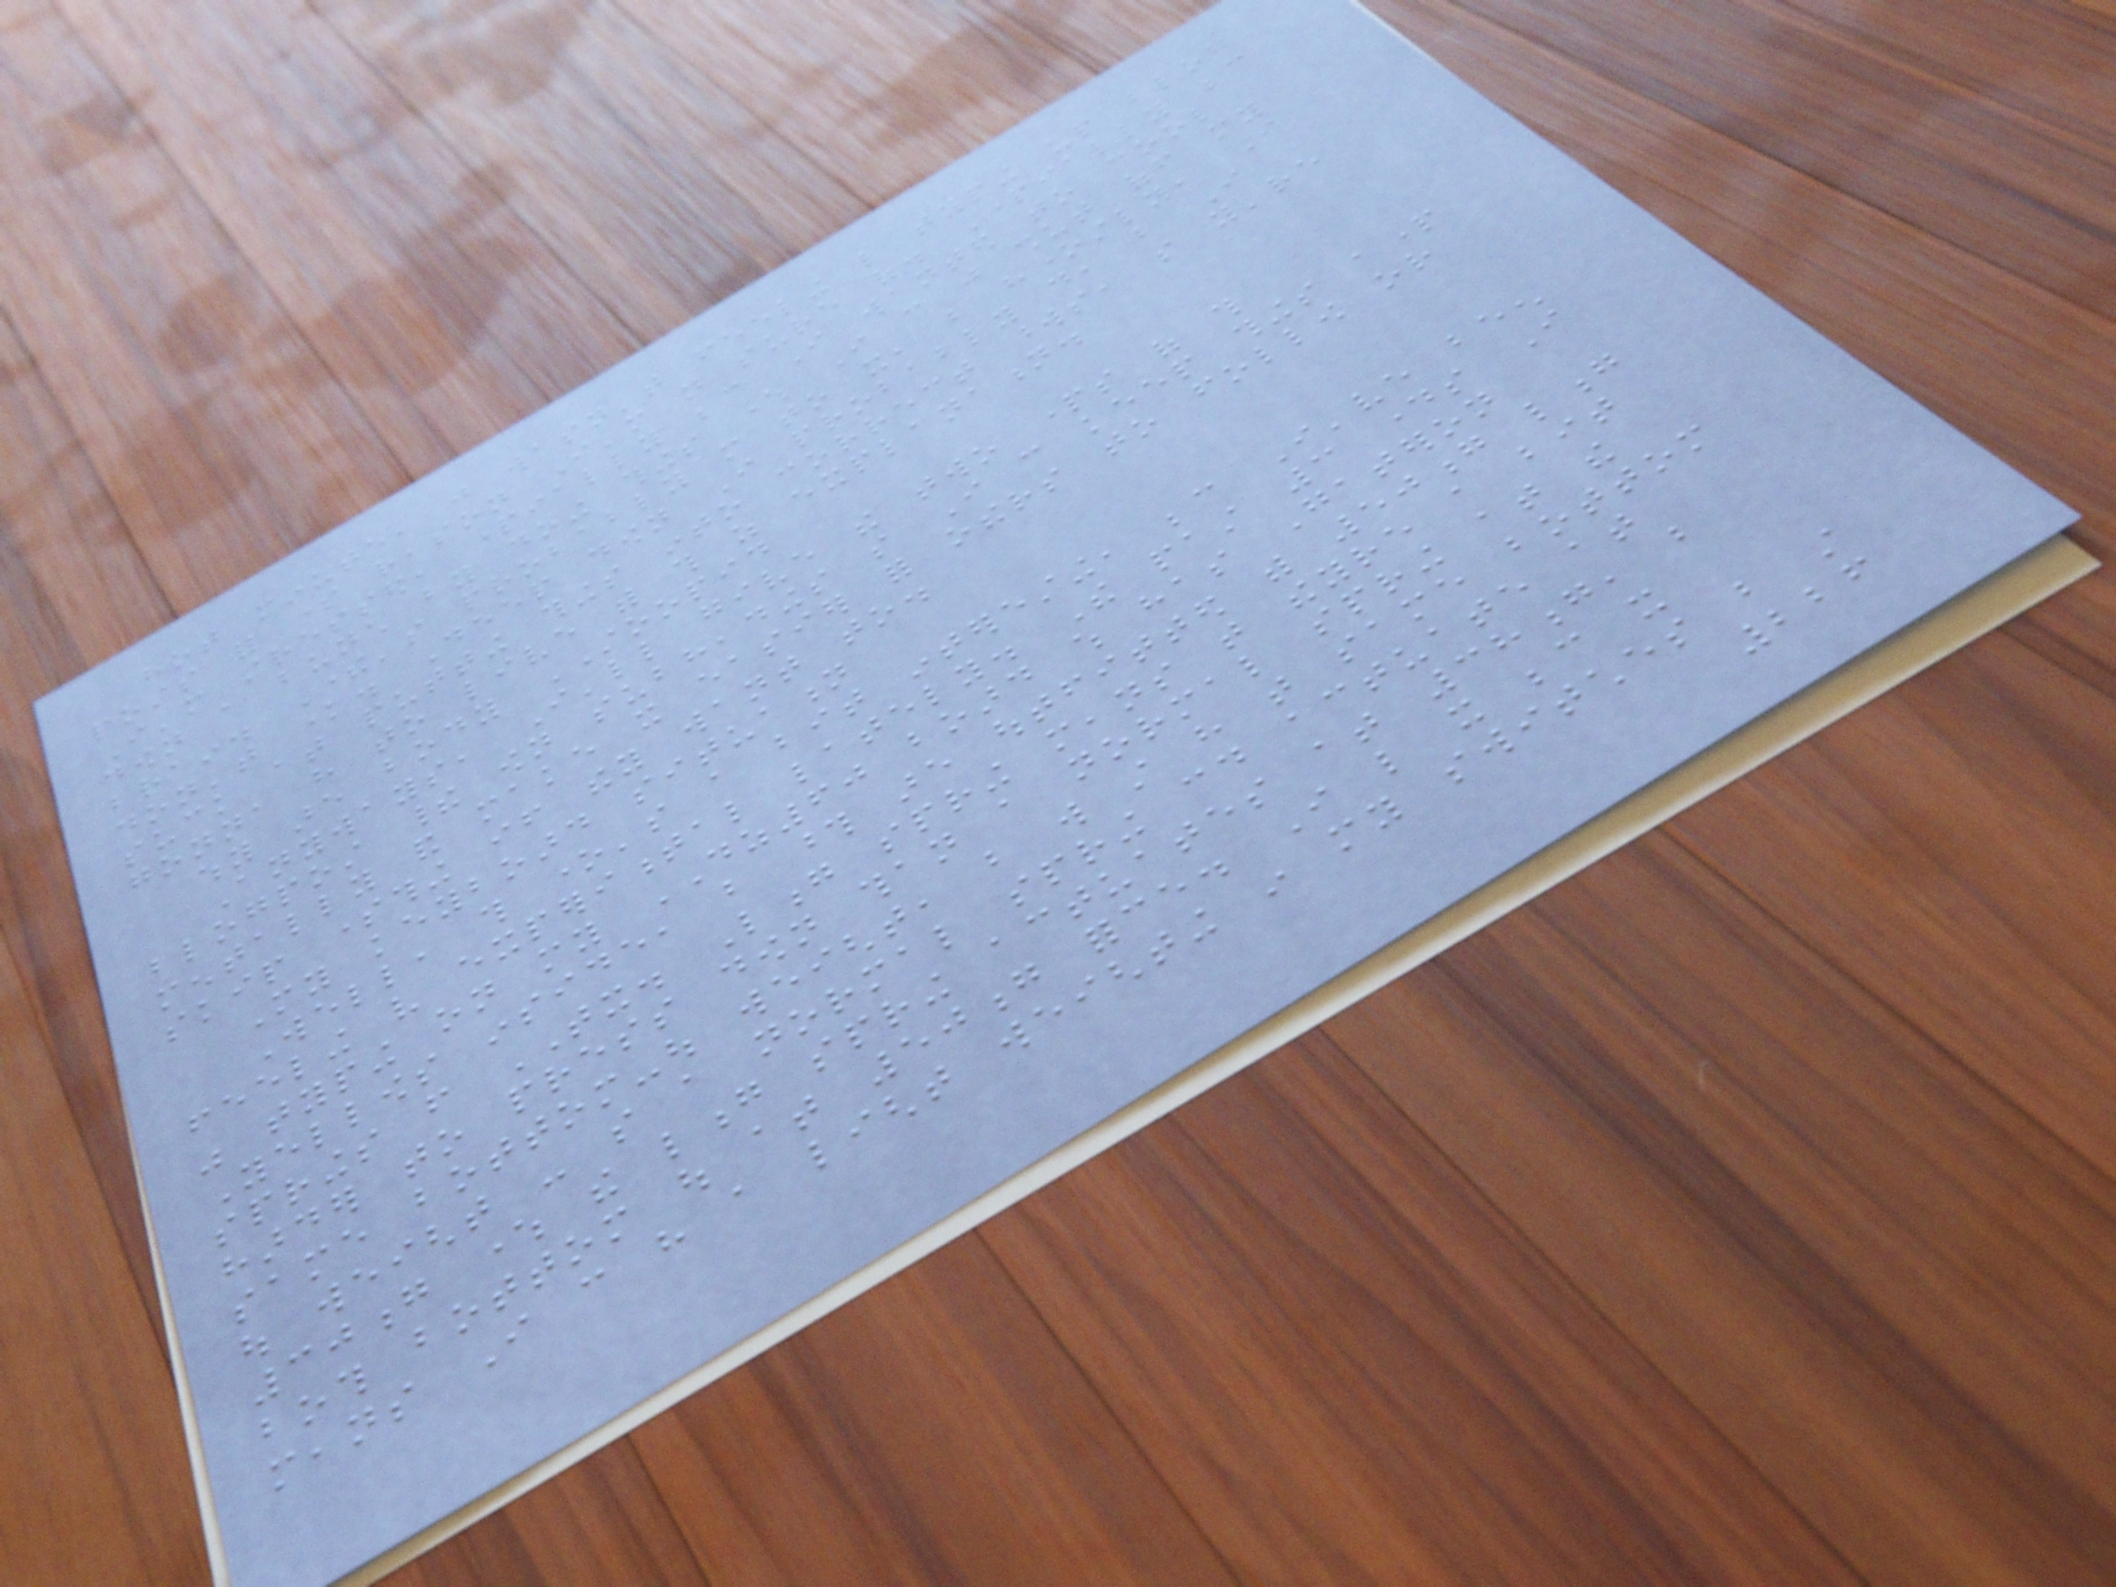hot minute, just wasn't feeling like typing up blog
posts for some reason I'm not sure of. Partially because
I'm stressed, partially because I wanted to cool
down a bunch by doing things where I can just shut off my
brain. There's probably more to it, but honestly, I
don't know. Deep down I probably do, but I
suck at putting things into correct words, so you're
gonna have to live with this as explanation.
why are body STOOPID
Anyways, I'll give the two parts of this
blogpost their own subheadings so I can keep things apart
mentally and make it easier for others to follow or
skip something if they want to.
My keyboard situation
Well, this one's a bit interesting, because I've been
feeling very experimental lately. The past 3 days I
was typing on my DZ60 board which has Gateron
Yellows inside, but those are outfitted with 50g long
springs from TX. Long spring means that theyre a bit
harder to press down than a normal spring at the
same bottom-out weight, but will still have that same bottom
out weight - so a normal spring could actuate at
30g where the long spring actuates at 38g, but
both bottom out at 50g force. I like it because it
means I can have a light weighting in my switches but still
226
